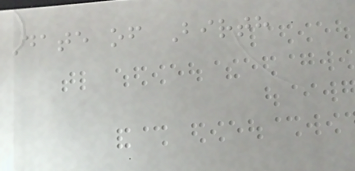Date of Birth
